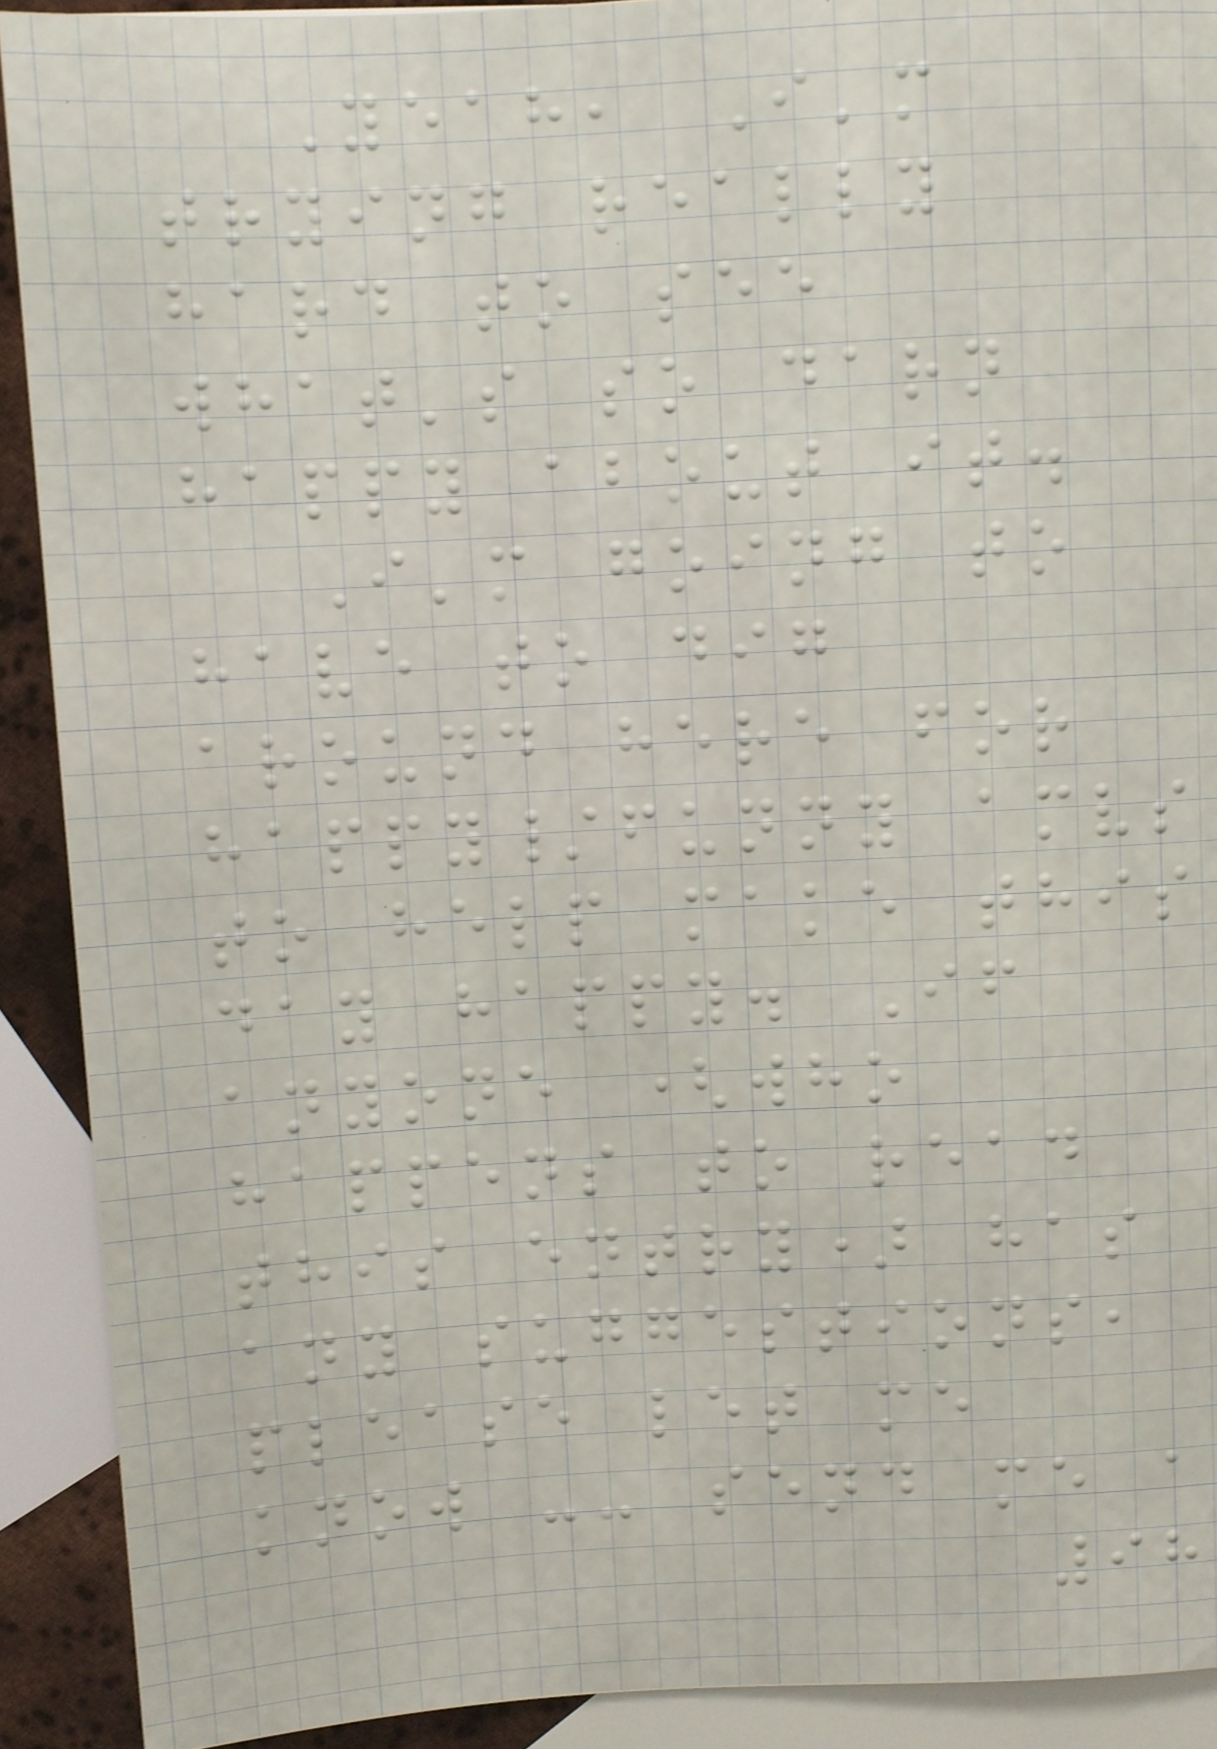Yeah, I'm
trying really
hard to see
what's so darn
happy about it.
I'm going to
have to dig
around here for
happy/funny amvs
to help make this
day happy. If
anyone (who
happens to read
this entry) has
any suggestions,
please let me
know -- send me a
98
